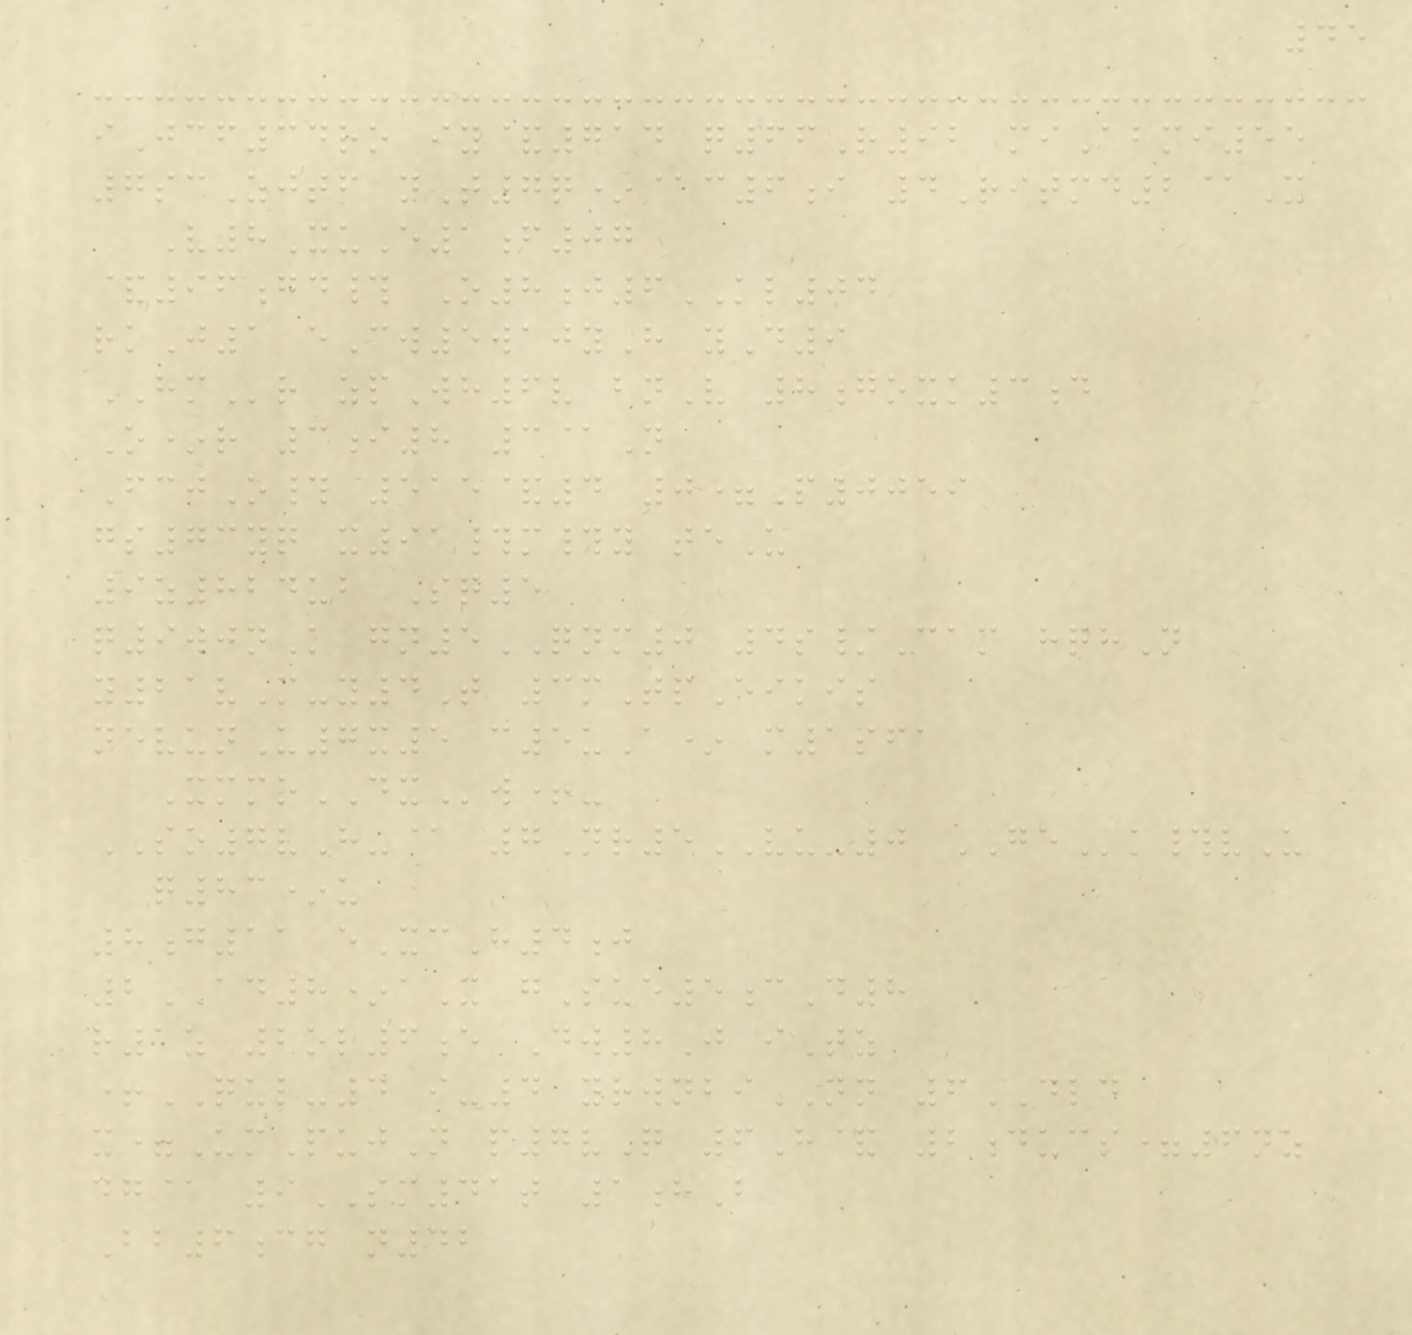45
iJcf34ro iy&714 q66R92 miAbmi55
7scZjtf nT7q*@c6i 4Ritmd2@X
V8XuE1f07
&96gd# O8j6KL04
rkJ1 eCw5wajyH yD9
HMr zpWh6v bnV 8goxk3d
O*r 3i8 3@N
FcjO# 515&4 0=P0059
gs73yq x91#m#y teU
9z824ub Sq5
q9wjnK gn5QNM0 4s/Cam hqhN
y21vM-y4T 3mTpEikis
nevunU7x5 c5uA* m1sfa
XmmoDXw+-
SO7vH-@ 7Nr5VU-0 GEk#vU
q83*u
8g11 eXcH4j
2AD8*aX gSue5cD8
r1z 2ol6e Dw8J iTz
+QUL-4 i-4 yrwnbiNN 6DLD
x=UmPujN p7vQ 6H& 2ducs=6nz
dg@ 9SM41t 1hB
Bb6cg n42
